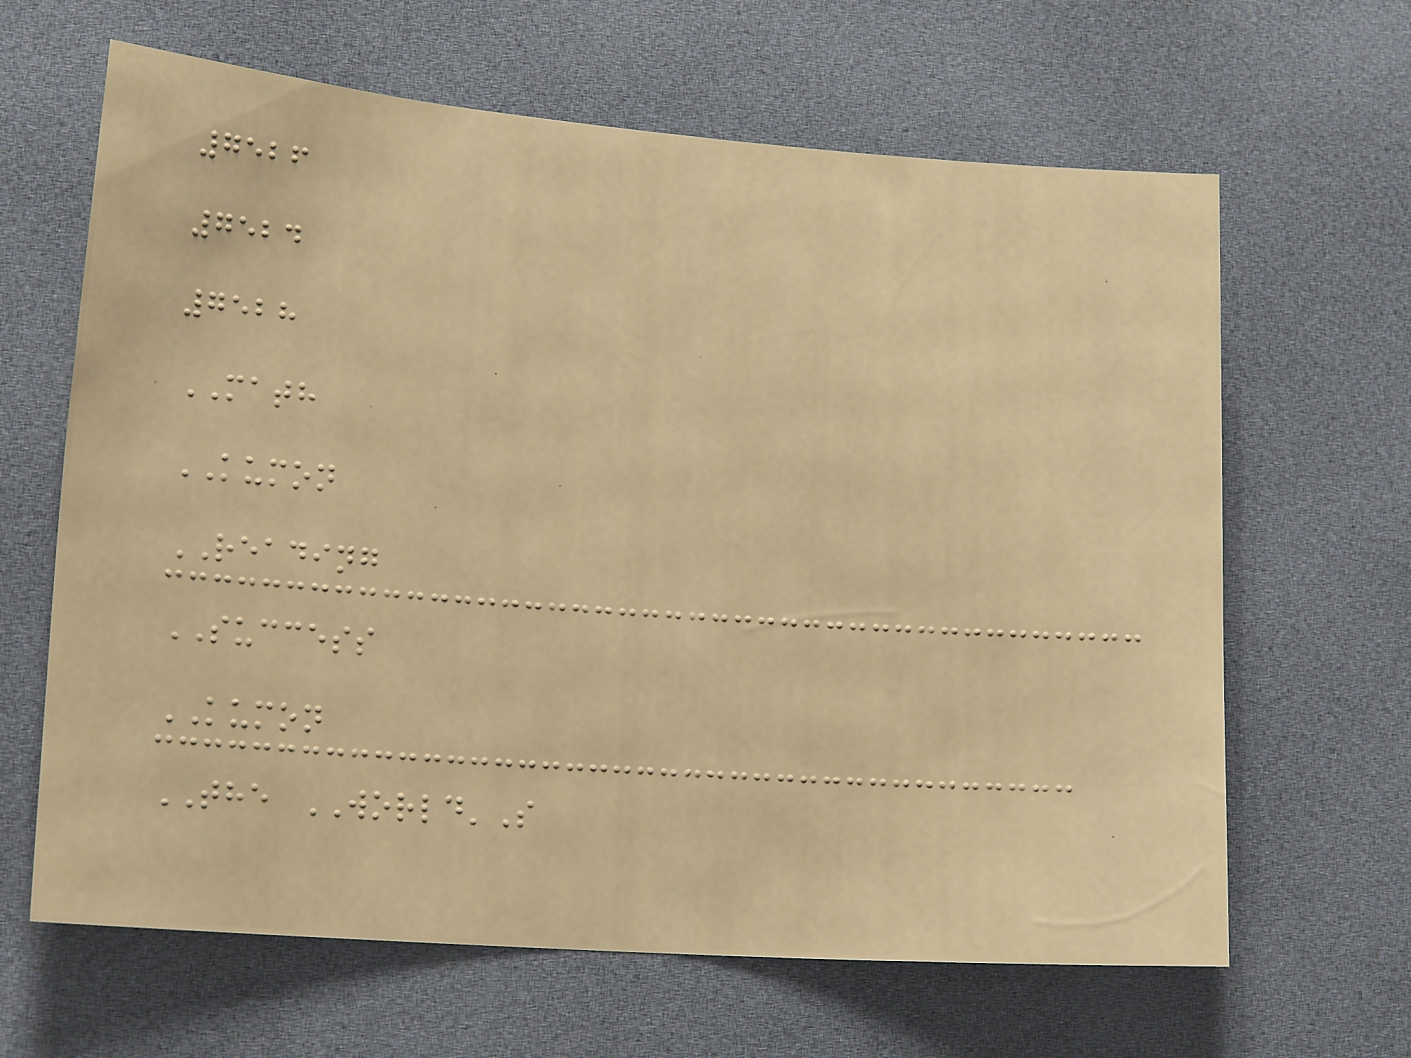7526
7524
7528
MATH
KUMON
READING
SUCCESS
KUMON
THE WORLD'S
